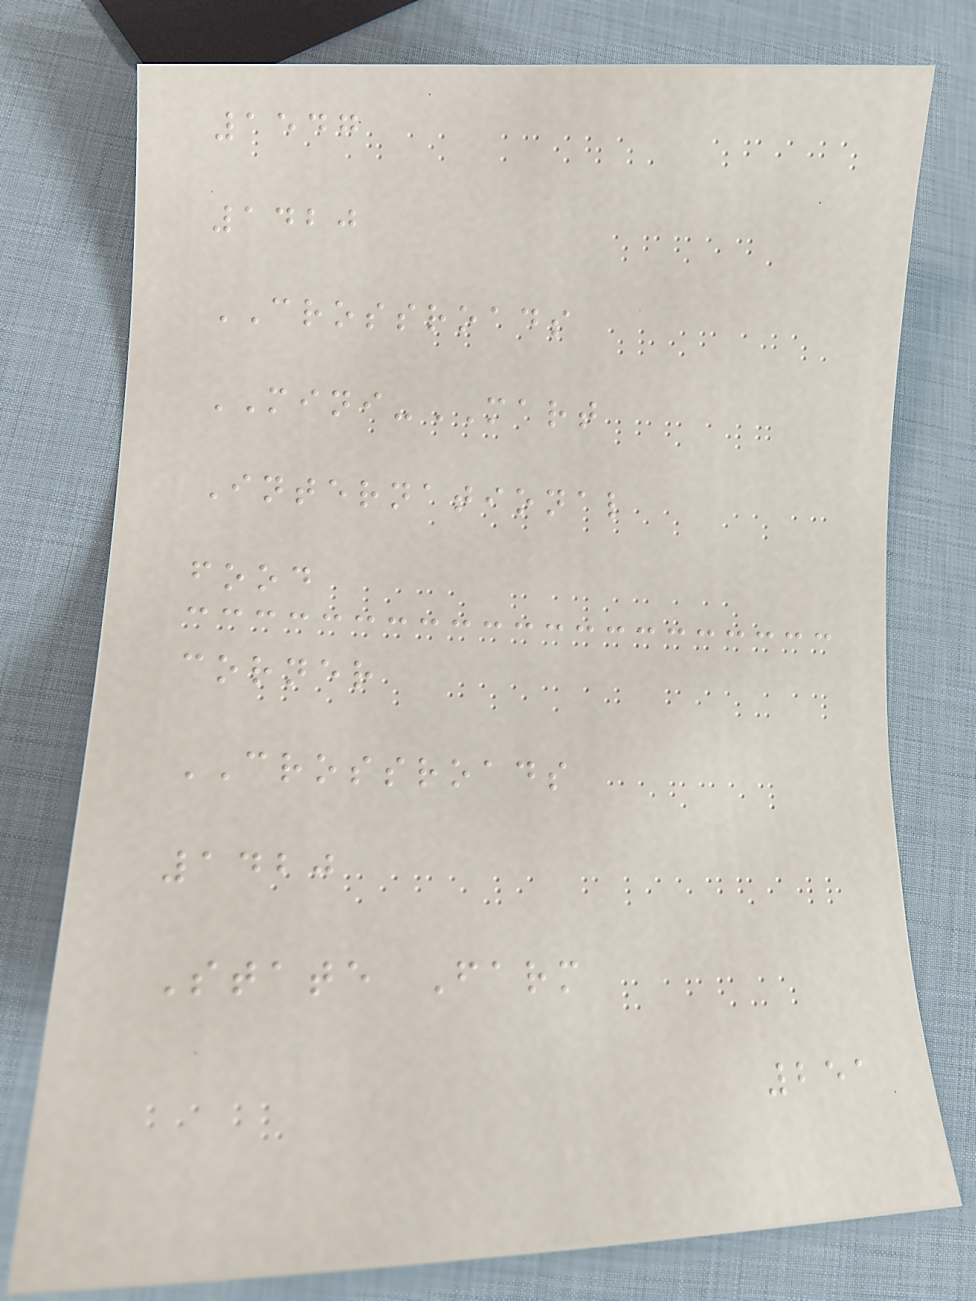1547
1420
CROSSROADS
MINI-MART
International
food
corner
CROSSROADS
1420
State Farm
251
